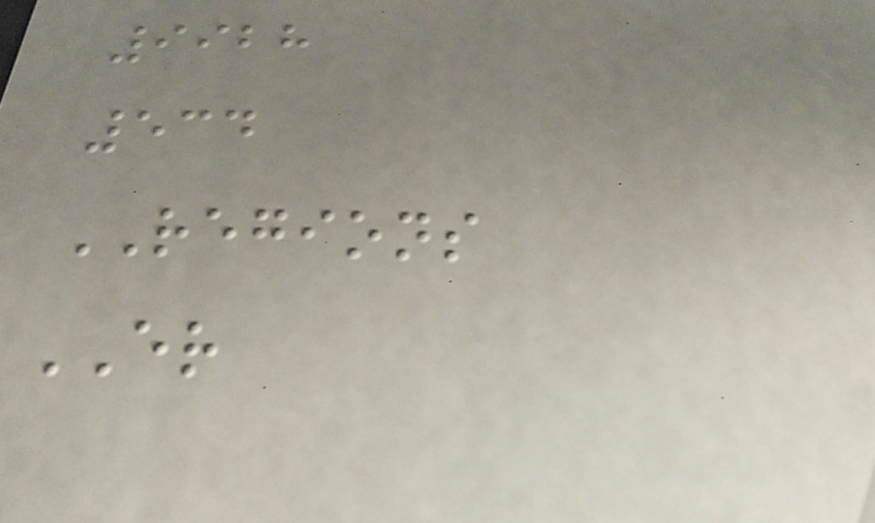9928
534
REGIONS
ER
